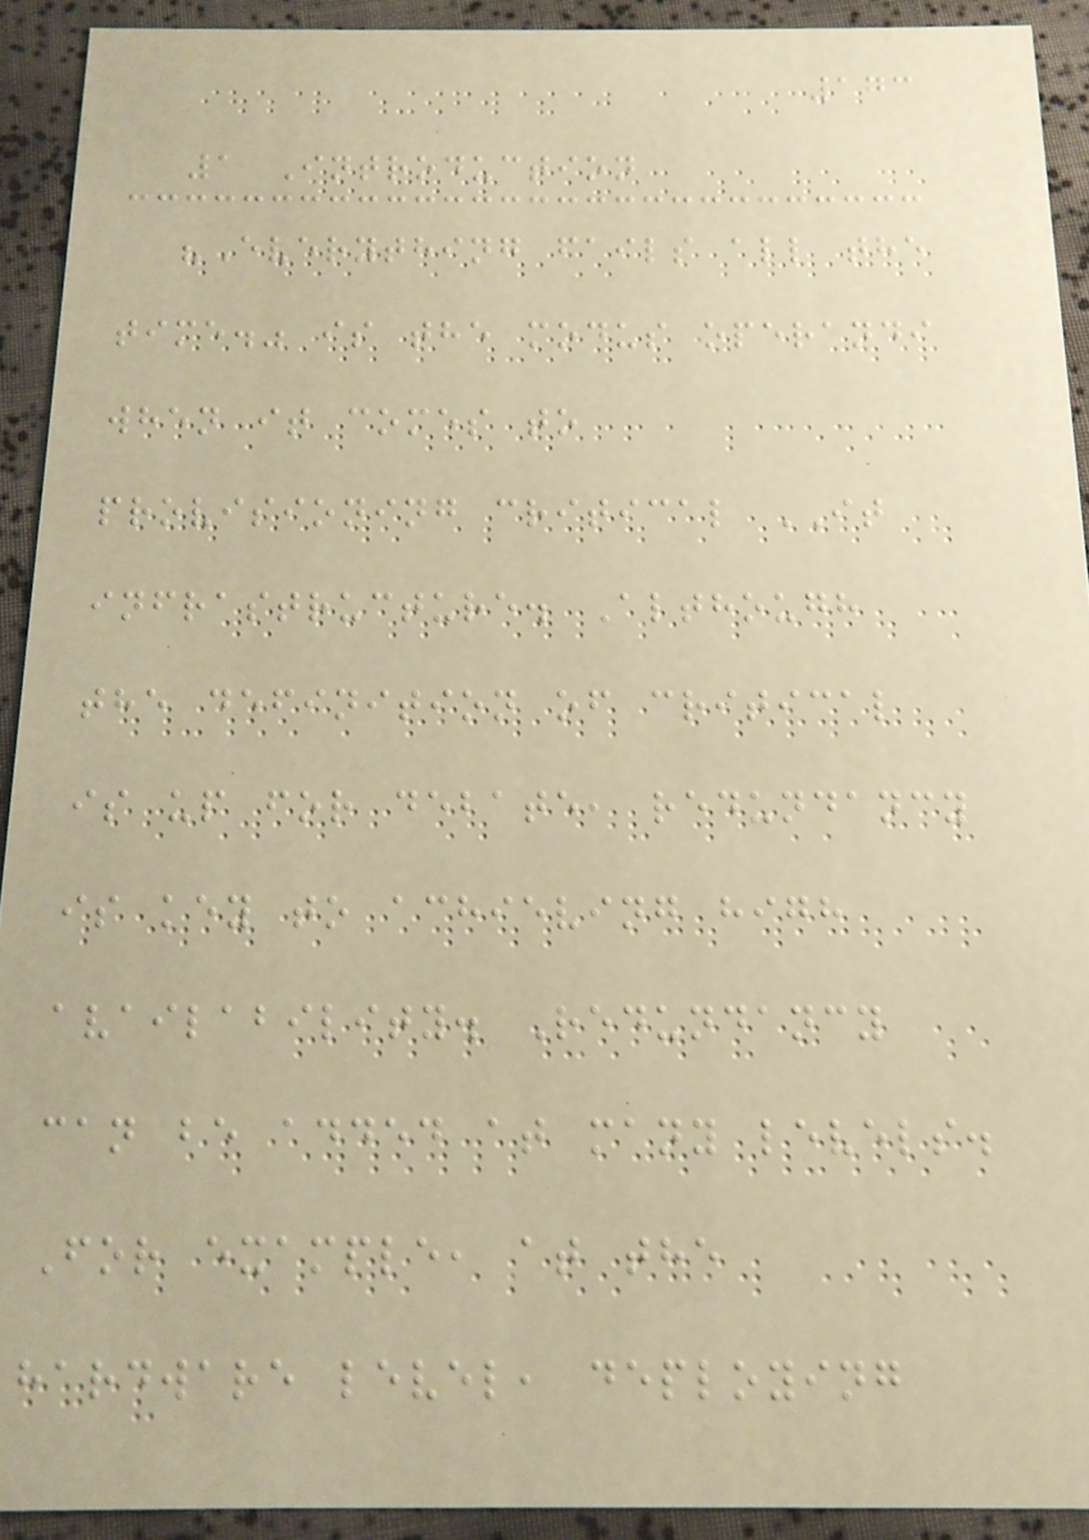173
1 Introduction
"Everything fails all the
time." is the modus operandi
when it comes to
provisioning critical IT
infrastructure. Although
the definition of critical
is up for debate, redundancy
is key to achieving high
availability. Redundancy
can be added at many levels.
For example, at the
hardware level, deploying
